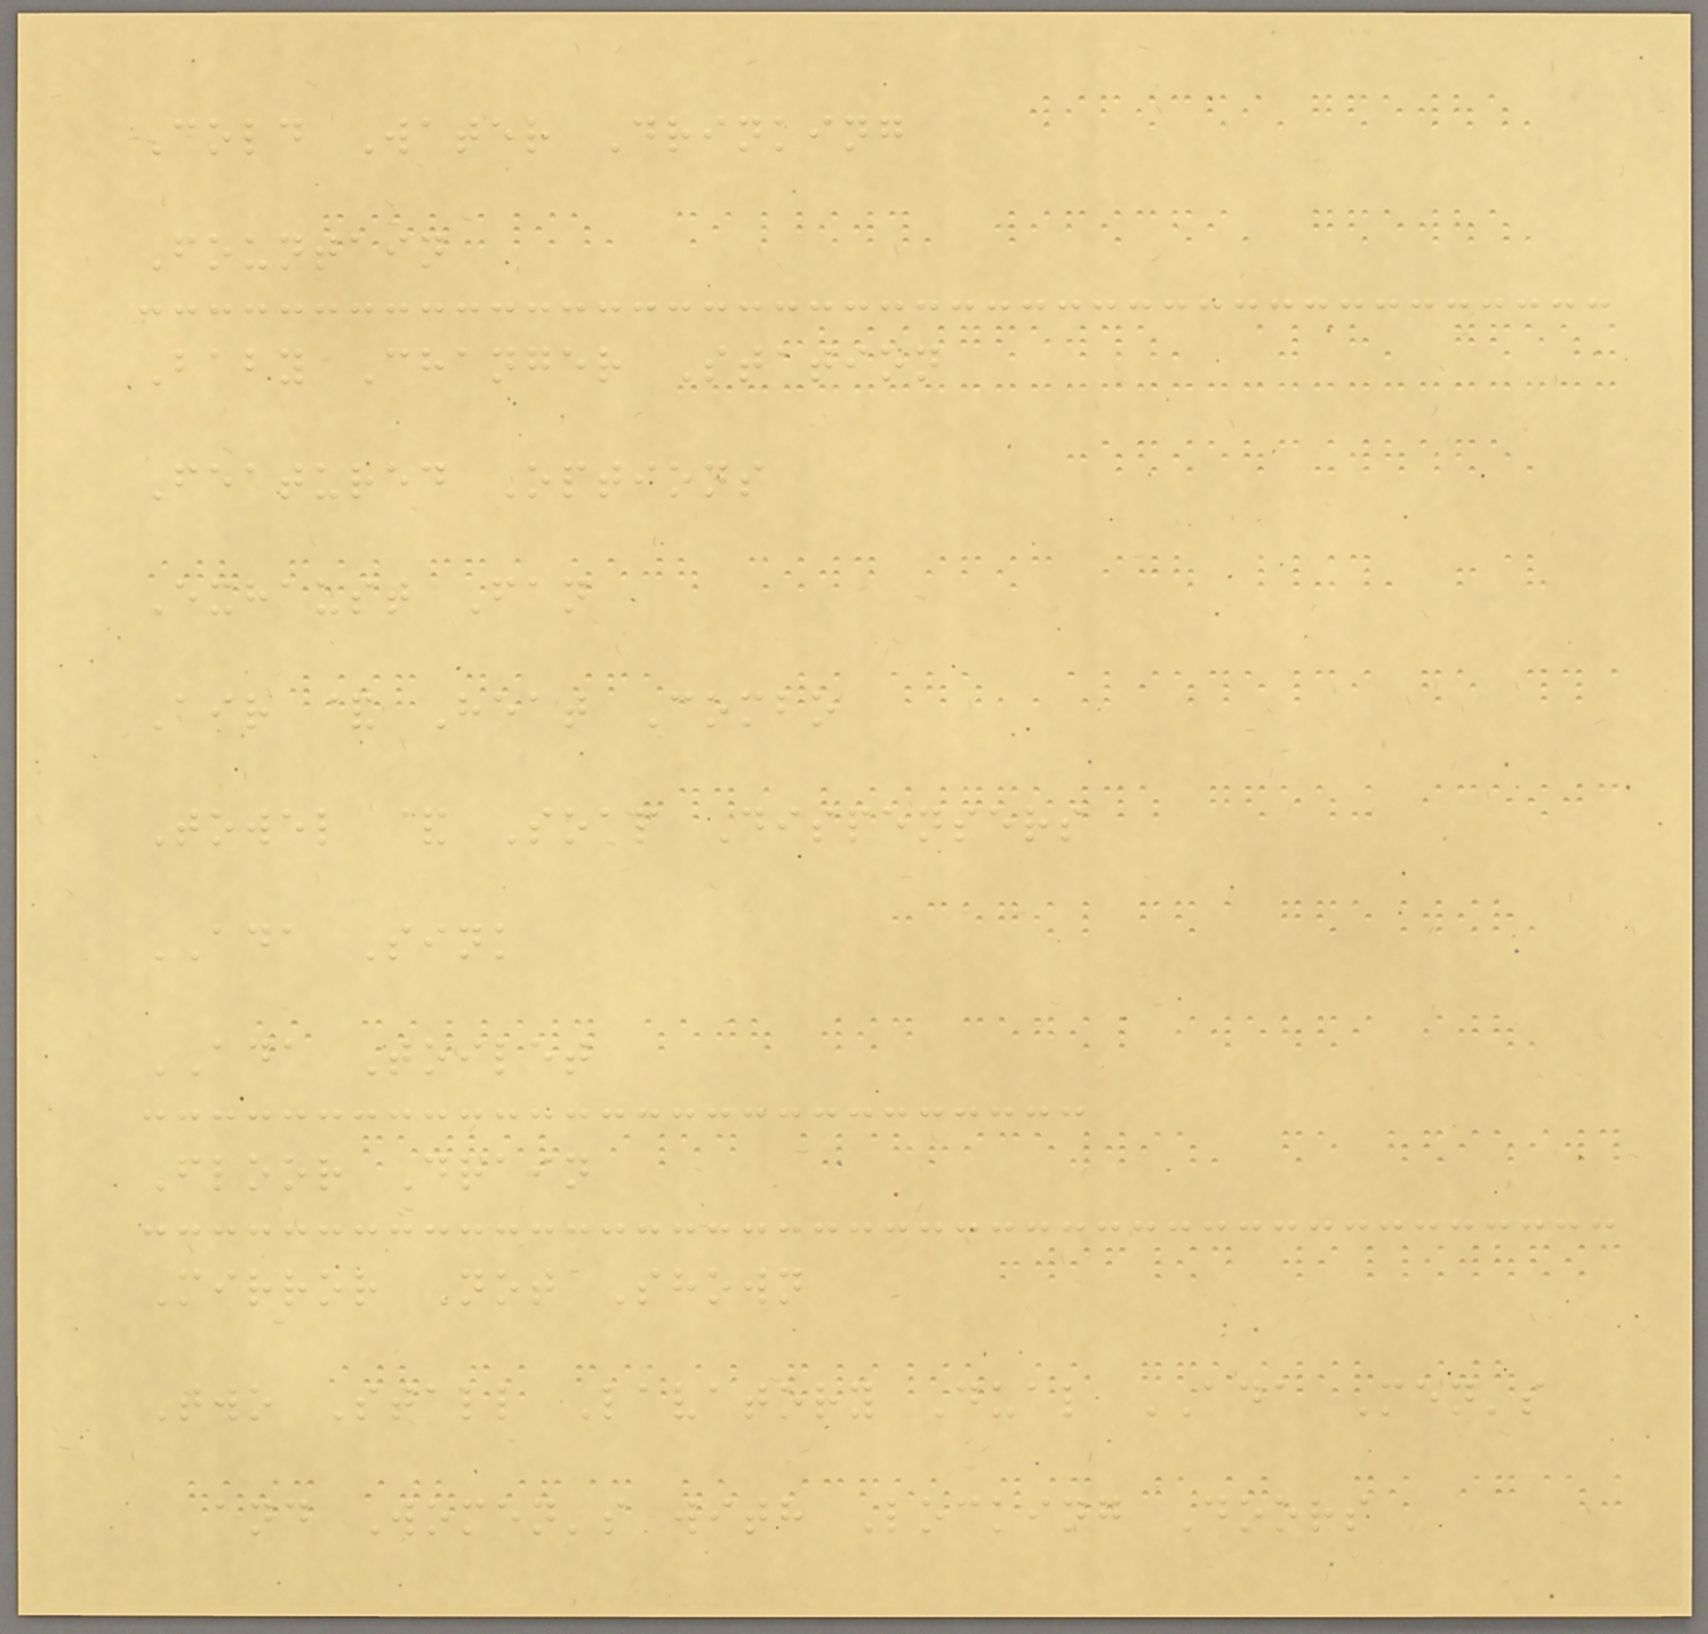Cold Water Drinking
Fountain
Baby Changer Station
Featured Options
Exhaust Fan
Air & Heat Combo
Towel & Soap Dispensers
ADA Sink
ADA Toilet
Floor Drain
Mirror Not Shown
Two Stall Lavatory Dual ADA Men's
and Women's with Locking Doors
